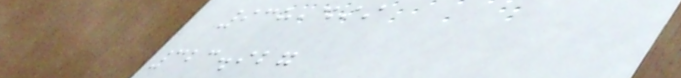938,499
323.927
